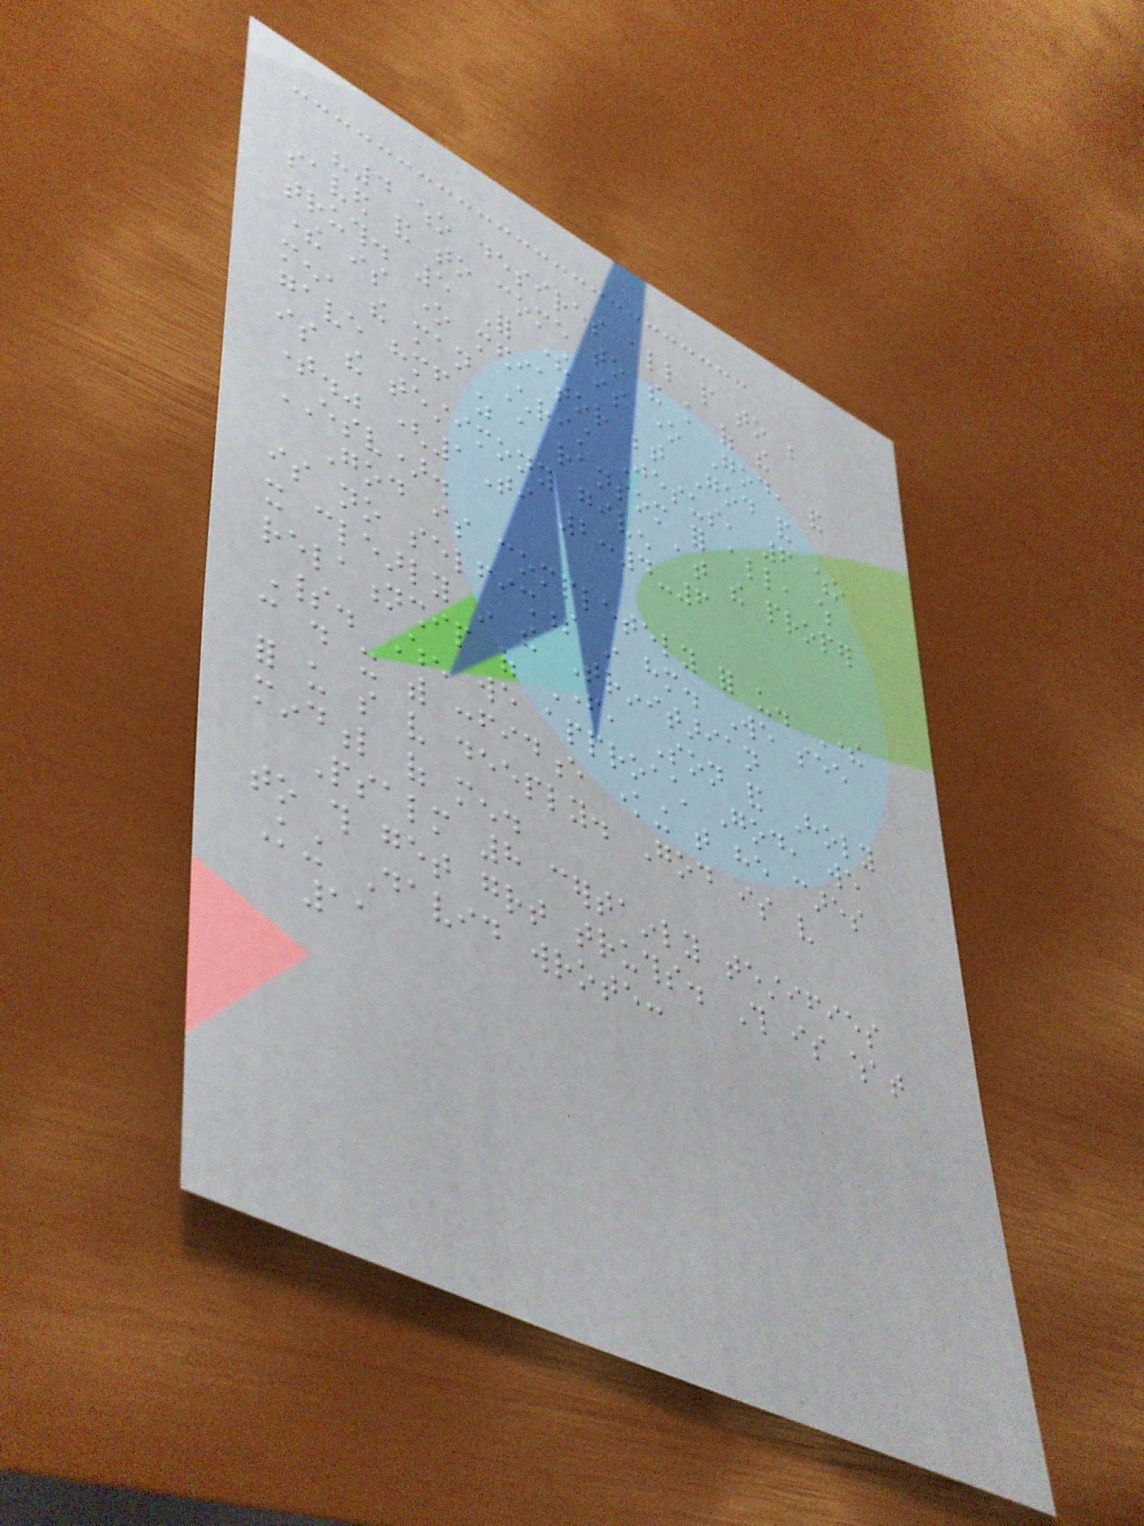"4 who desires all people to be
saved and to come to the knowledge of the
truth. 5 For there is one God, and
there is one mediator between God and
men, the man Christ Jesus, 6 who
gave himself as a ransom for all, which
is the testimony given at the proper
time." (1Ti 2:4-6
ESV).
God is completely for us. There
is no selfishness in him. We see
it clearly in the Trinitarian
relationship of Father, Son and Holy
Spirit. When we approach God, we
can do it with confidence knowing that he cares
for us so very deeply. God is very
mindful of men.
Psalm 8 certainly testifies
to this get great truths. This is what
King David wrote:
11
